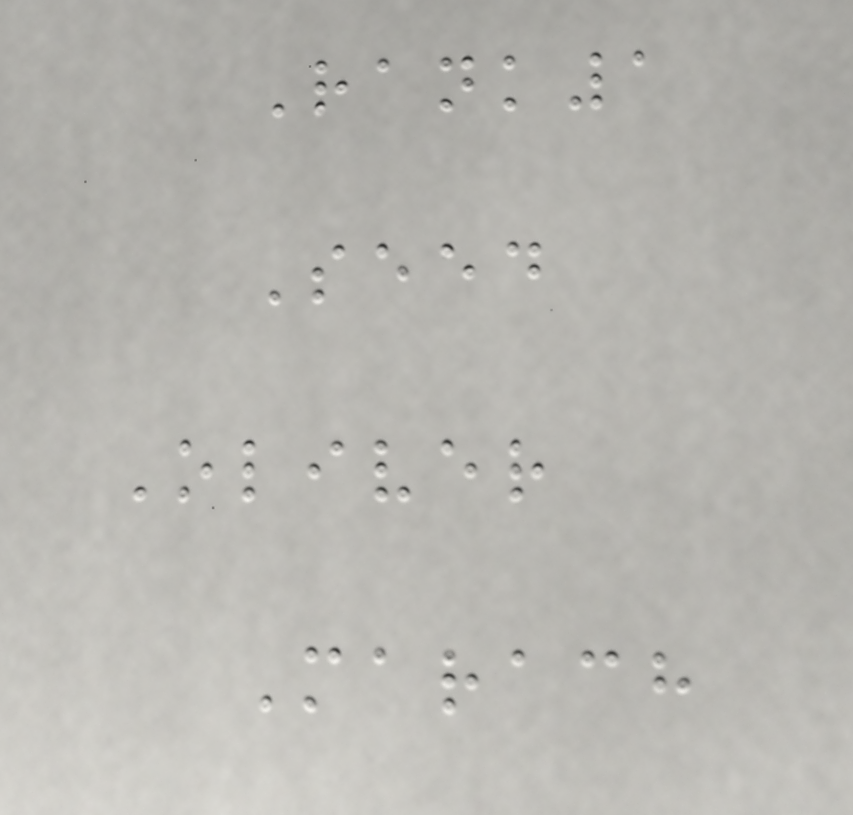Rank1
Seed
Oliver
Marach
